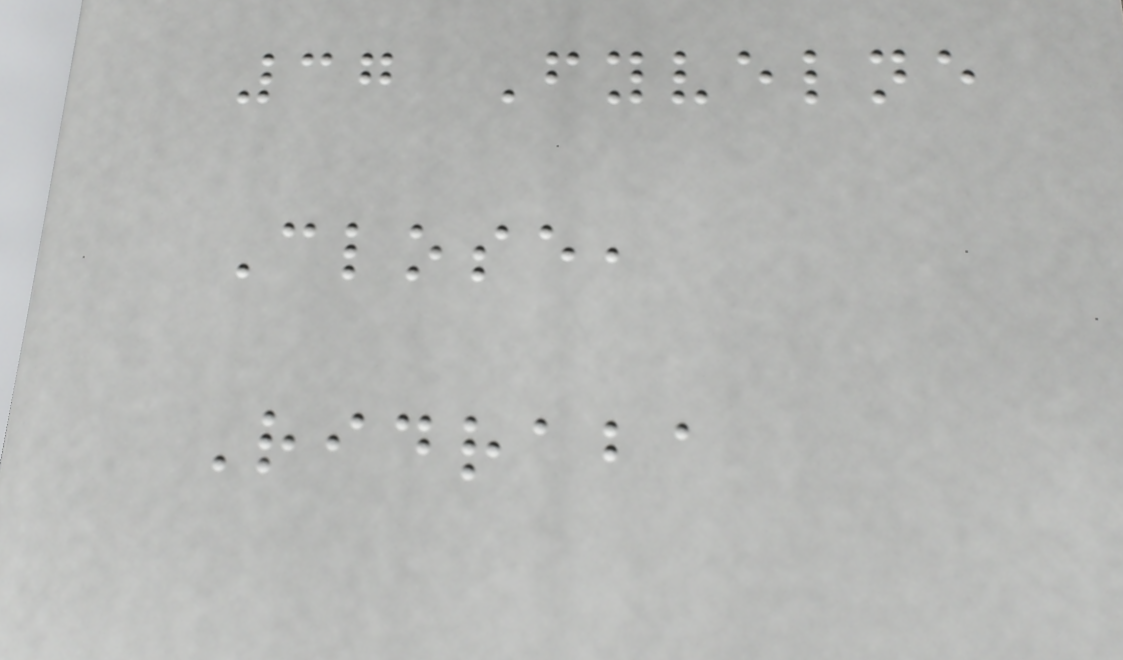37 Fyvelne
Close,
Ridraba
